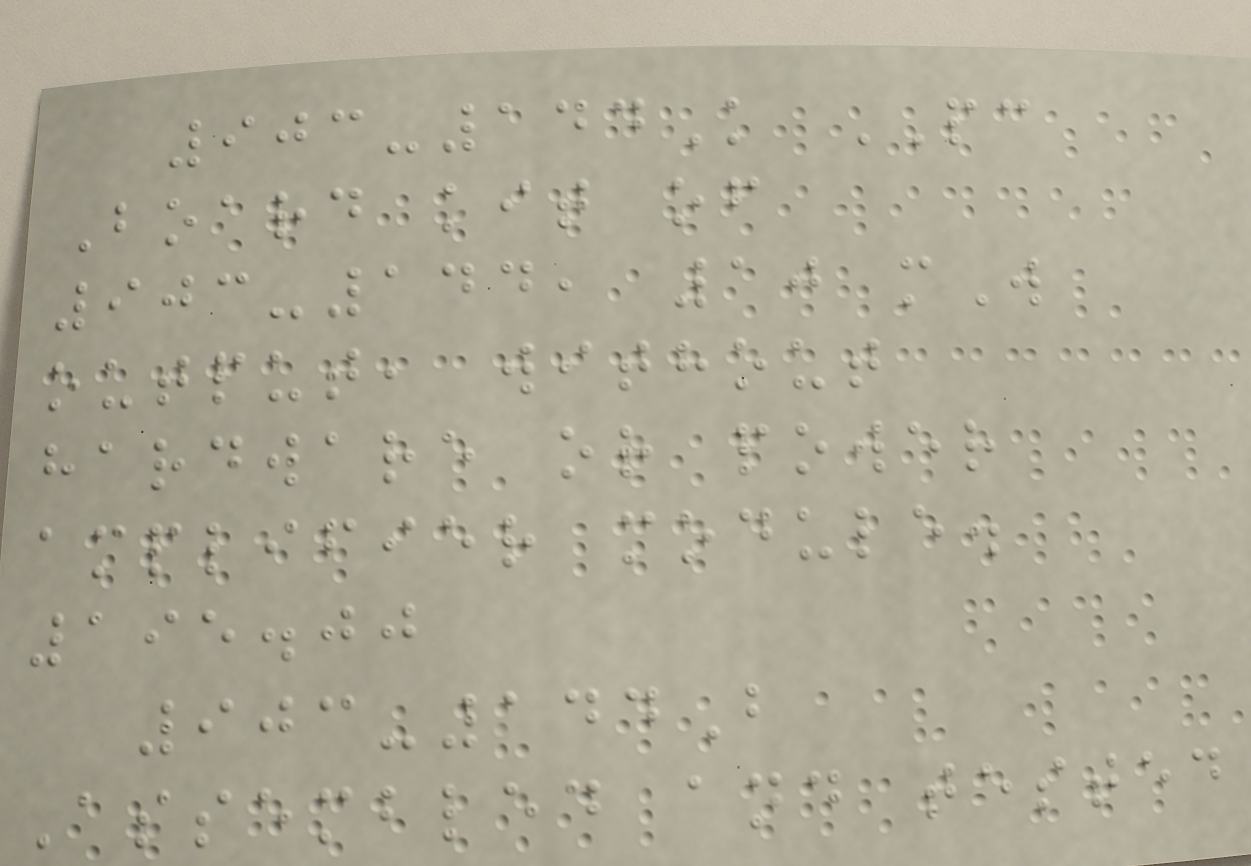903-144K PC
Board kit of
903-144, 10 mW
output, without
hardware or power
amplifier module.
195.00
903-144B
Assembled and tested
